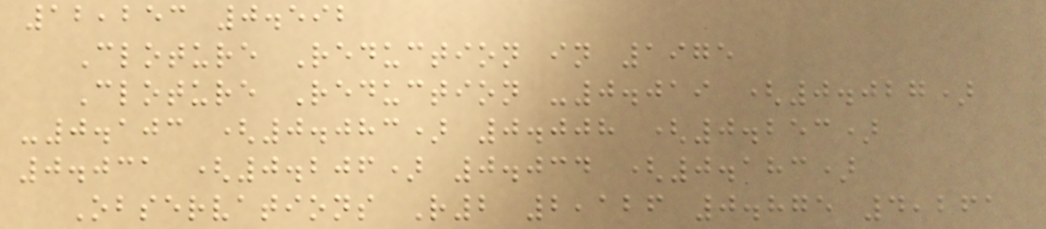12,253 0.592
Cloture Reduction in 1975
Cloture Reduction -0.019 (0.027)
-0.103 (0.083) 0.008 (0.253)
0.031 (0.206) 0.034 (0.183)
Observations R2 2,126 0.875 4,261
